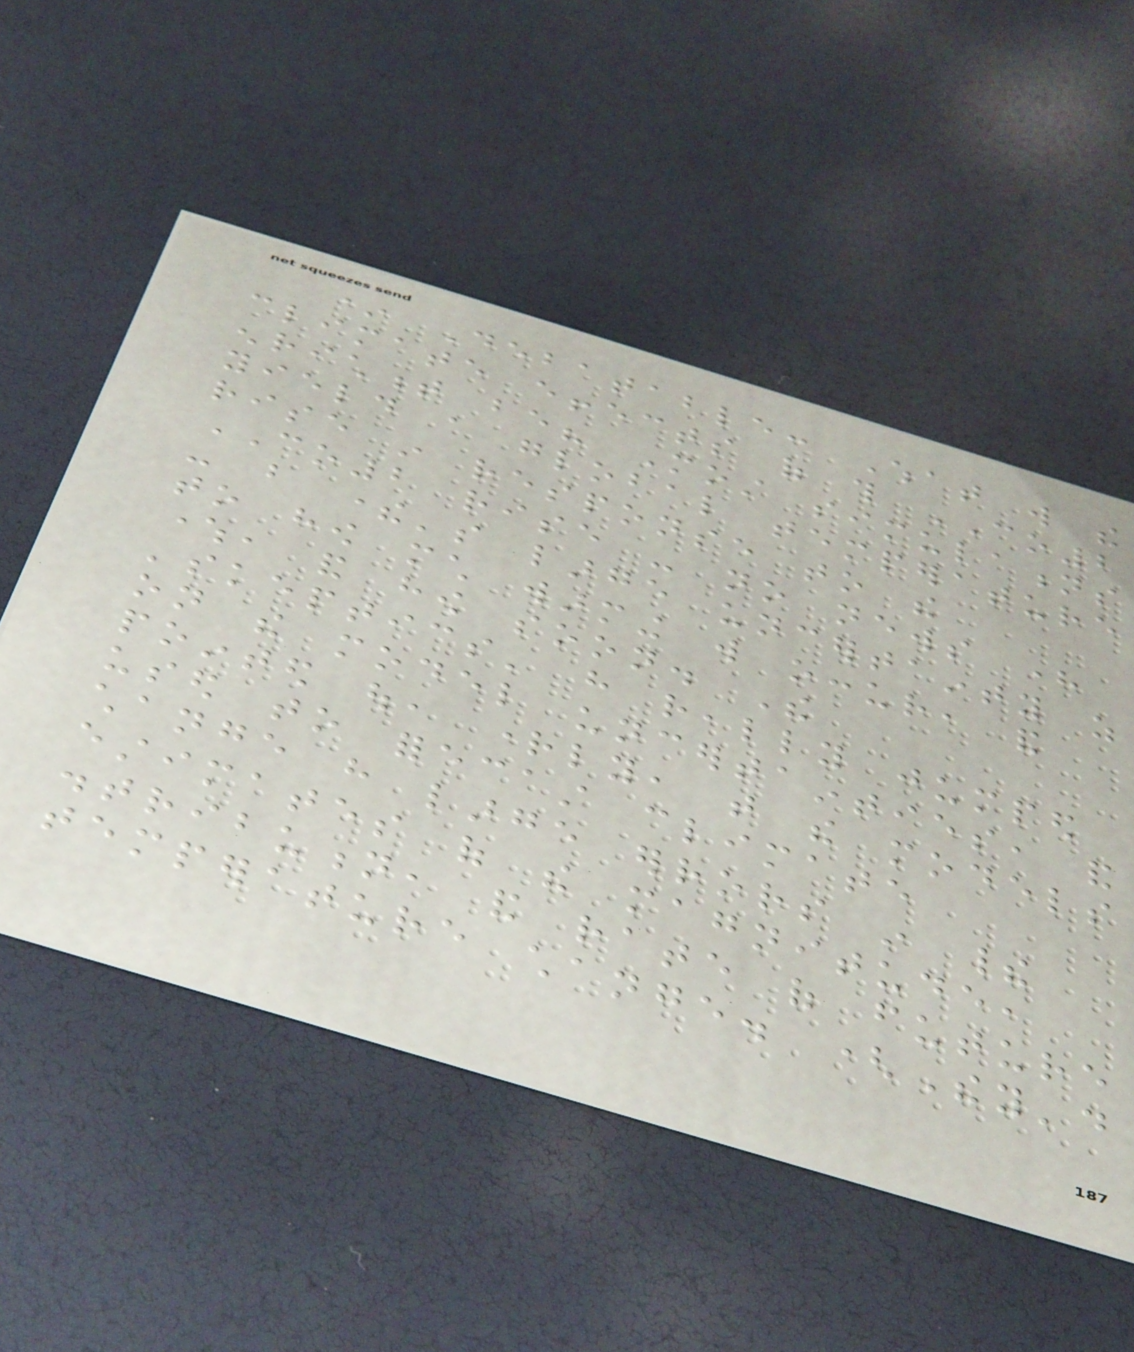* Debatable: What will the
climate effects of this CO2
enrichment be? Most simulations
yield a global temperature
rise in response to the
CO2 rise - no news here
- but there's large uncertainty as
to how much warming will occur, and
where, and how soon. The
'skeptics' have really jumped
on the model uncertainties, and
pointed out, rightly, that the models
used to forecast climate
change have large errors in their
estimates of the magnitude,
distribution, and rate of future
temperature change. (They'd
